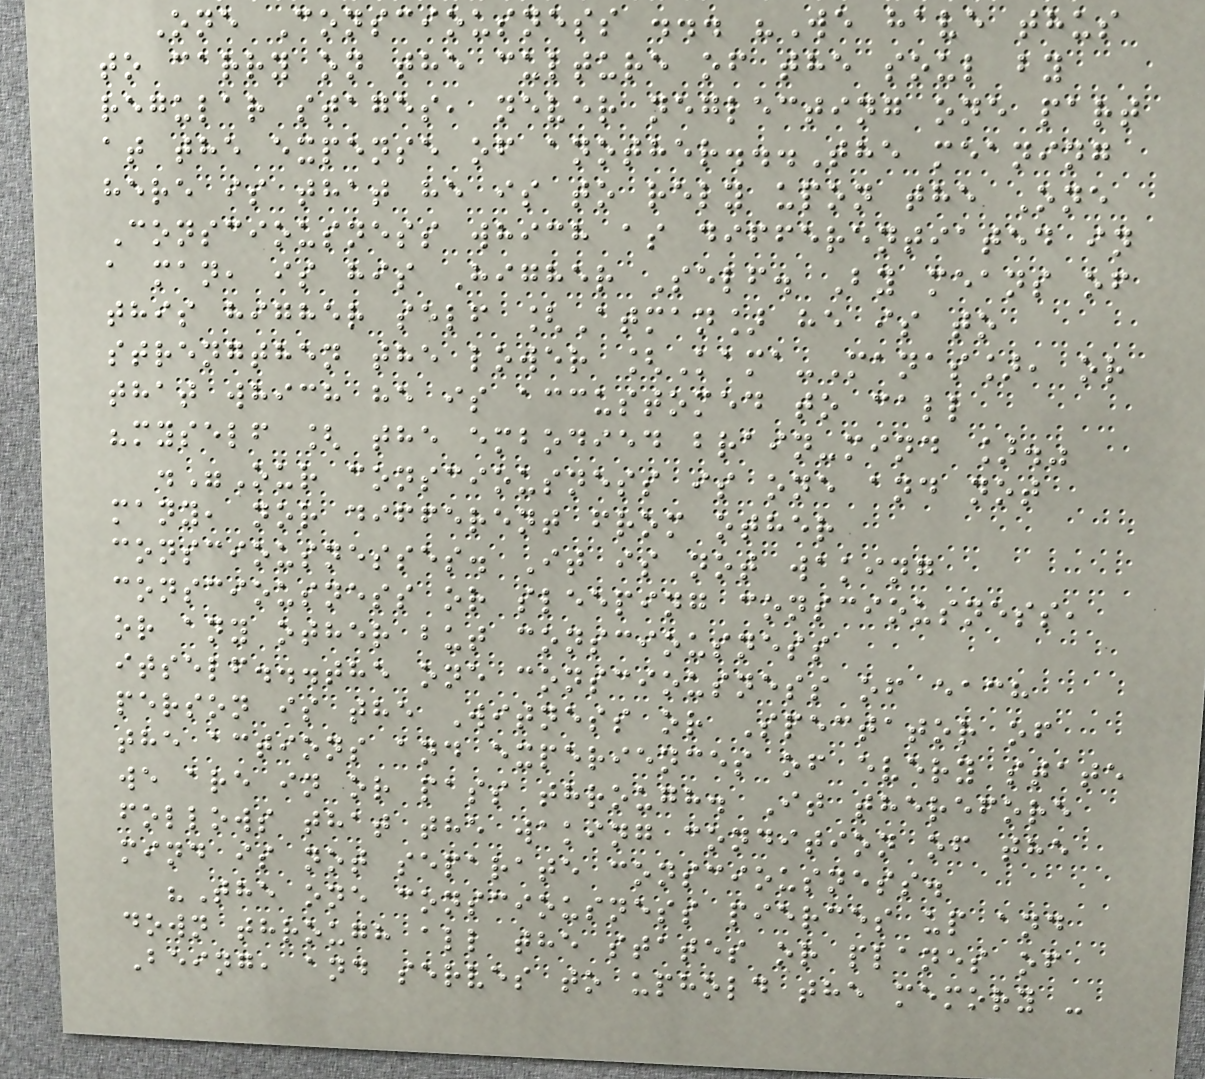One Consciousness ... "We have thus
to carry on the culture of the soul by
regular stages, never neglecting one part
at the expense of another...The meaning
here is that he is to rely upon the One
Consciousness which as differentiated in
a man, is his Higher Self. By means of
this higher self [Atman] he is to
strengthen the lower [Kama-Manas], or
that which he is accustomed to call
"myself [ the embodied brain-mind ]."
."Our consciousness is one and not
many, nor different from other
consciousnesses. It is not waking
consciousness or sleeping consciousness,
or any other but consciousness
itself...the one consciousness of each
person is the Witness or Spectator of
the actions and experiences of every state
we are in or pass through. It therefore
follows that the waking condition of the
mind is not separate consciousness.
"The one consciousness pierces up and
down through all the states or planes of
Being, and serves to uphold the memory -
